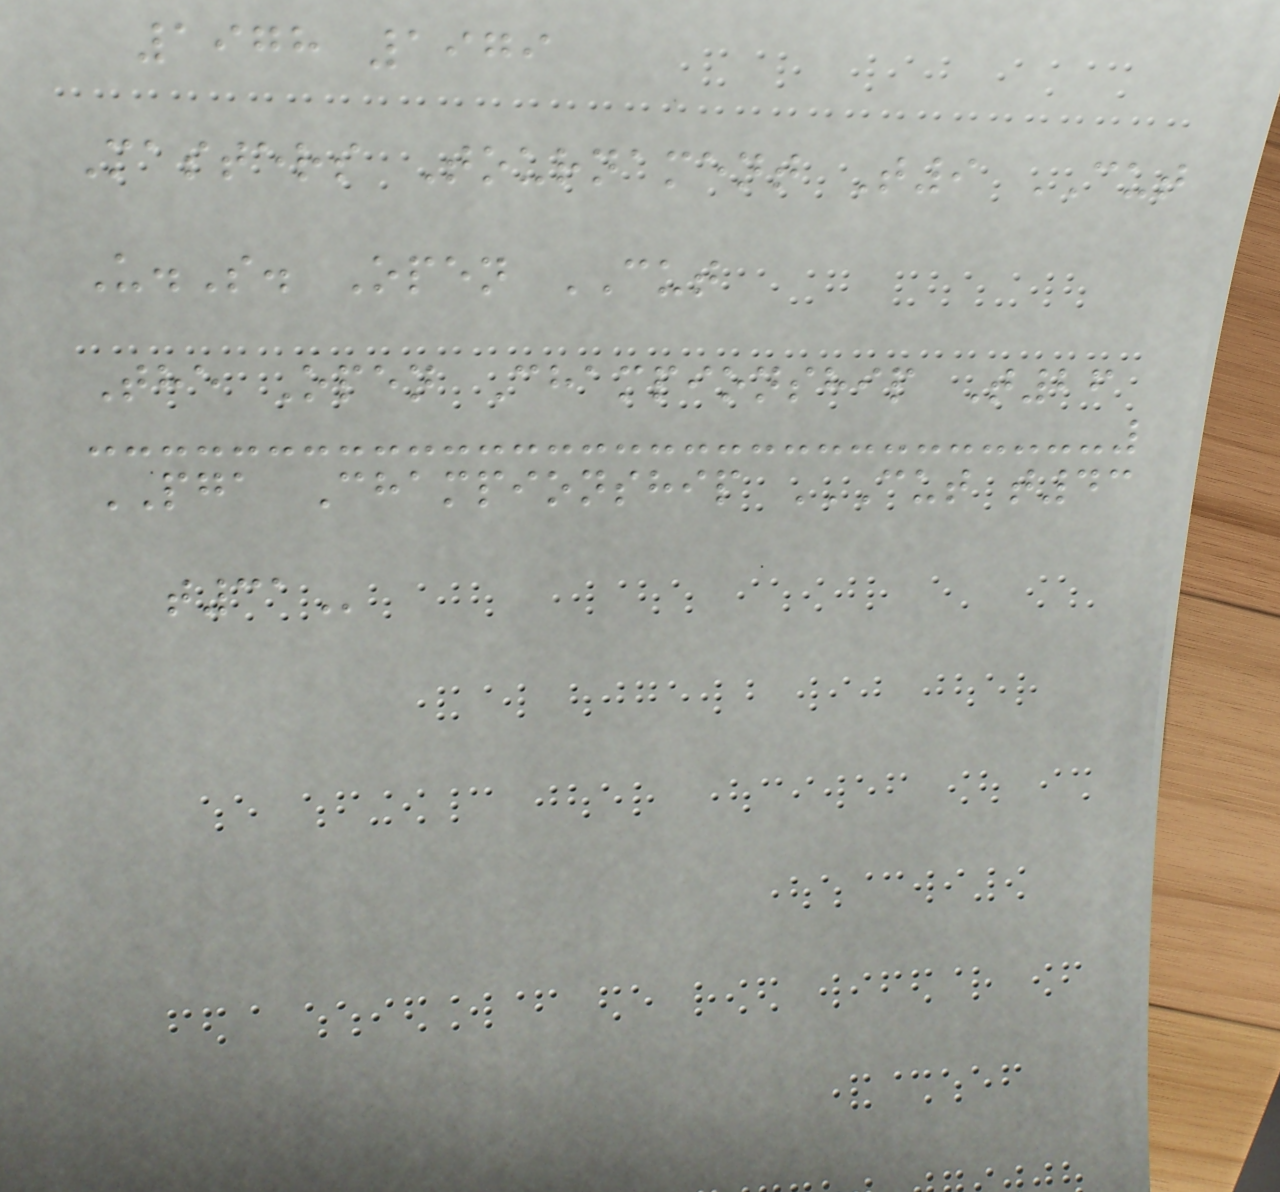1978 1979
Masters Tournament T9 CUT
U.S. Open CUT
The Open Championship T26
PGA Championship CUT T43
T31
